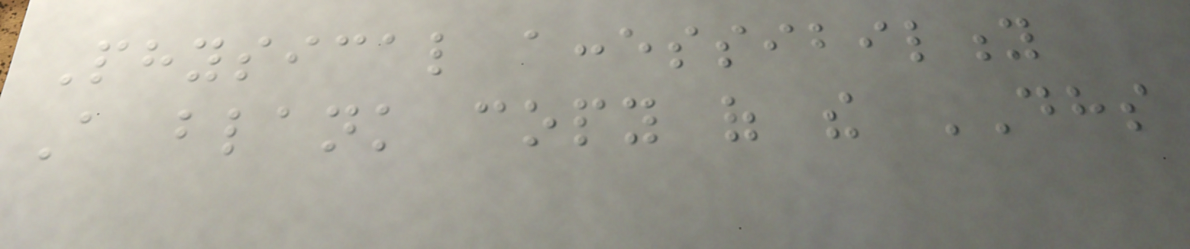Physical accessibility
A blank copy of the DHS
